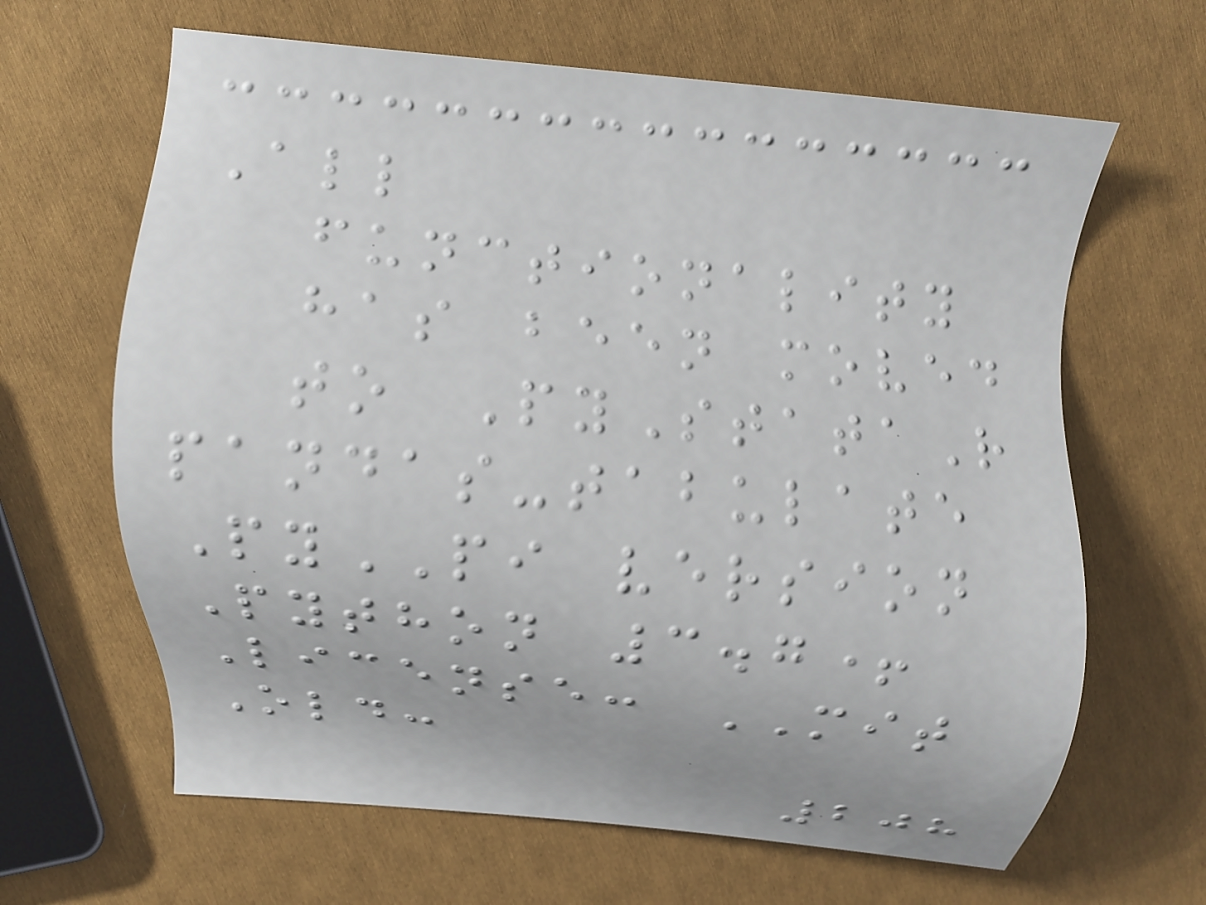All
functionality
has been moved
to PyStataR
pandas-tabulate
PyPI version
Python 3.7+
License: MIT
Old:
208
